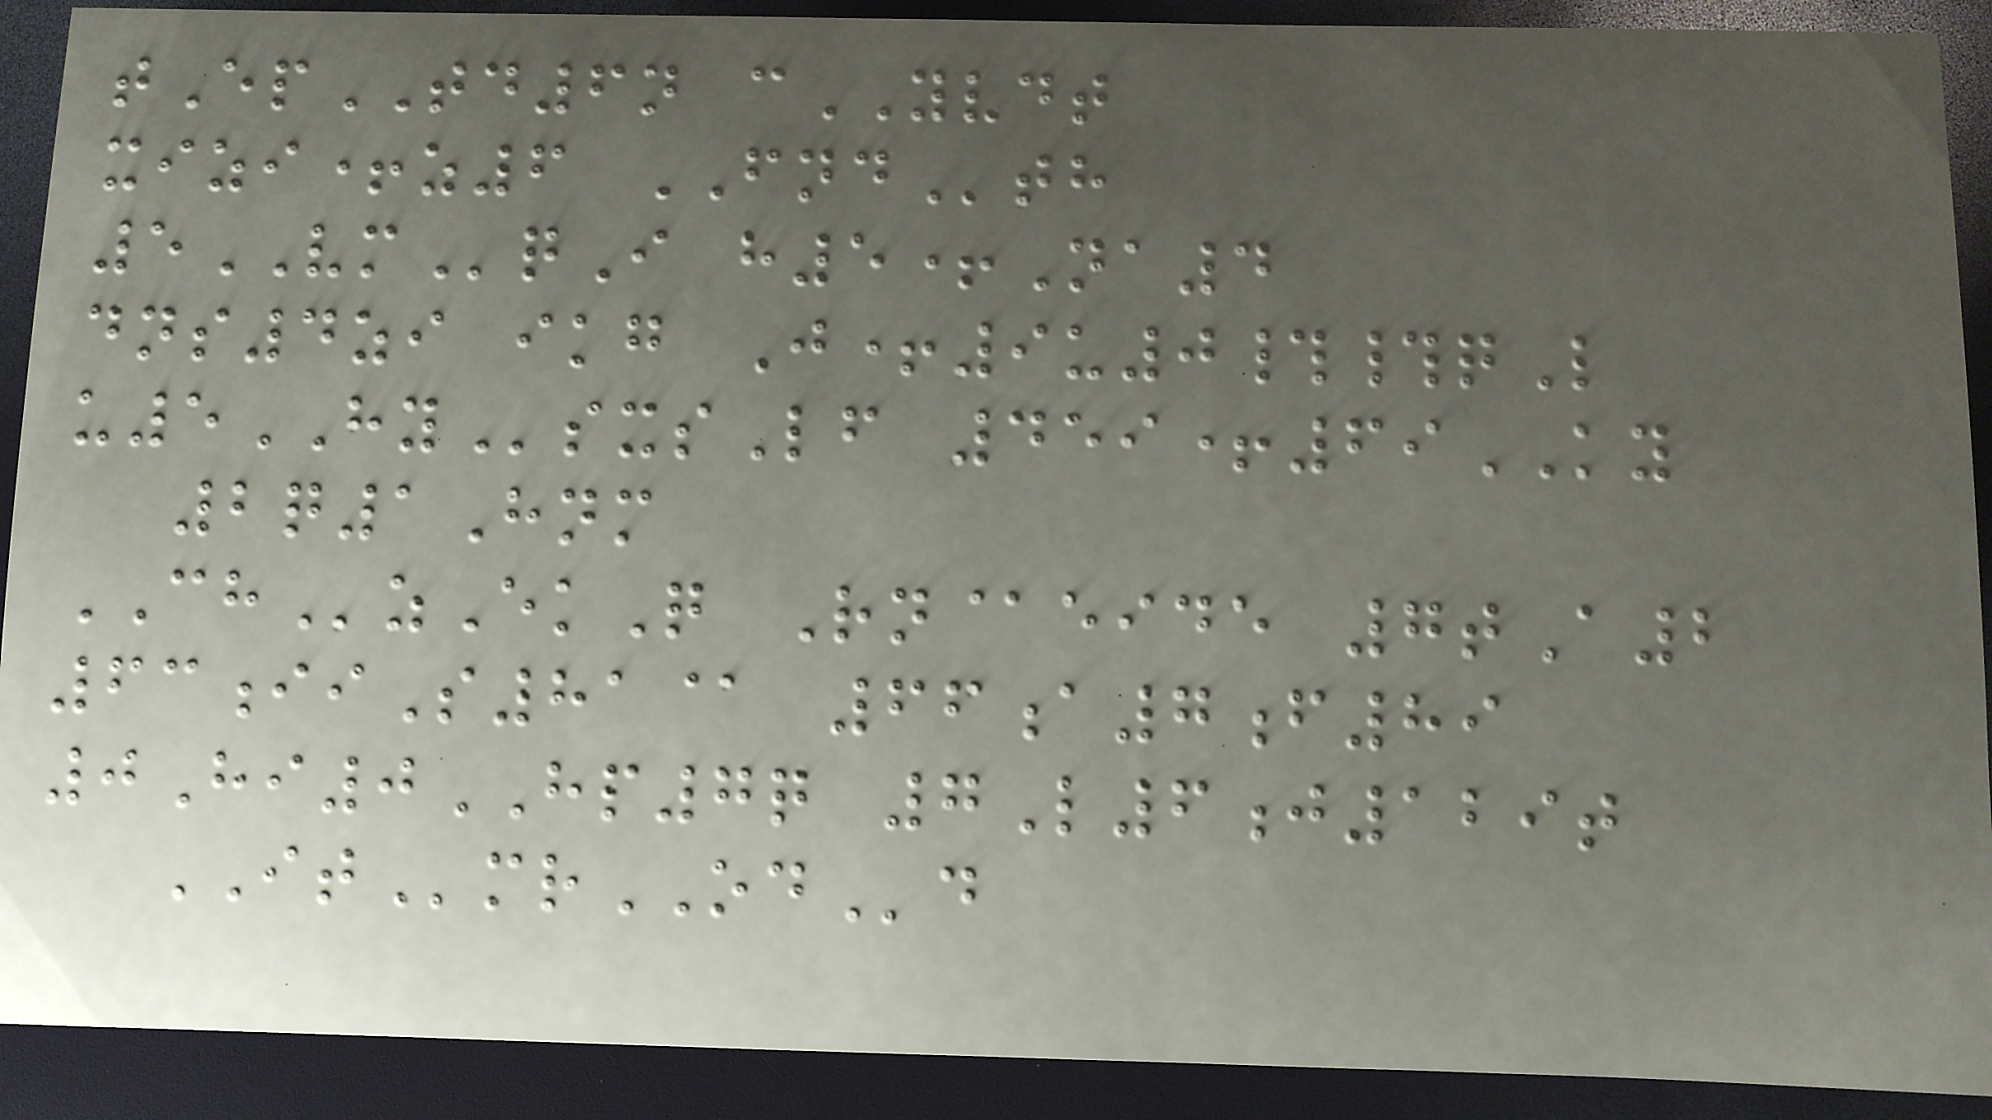tEpTD6n cYVDT
xizi+z6 FNDth
5VMqI h5+Na4
dns4zi ikg J+9u0##qL
u5HYsxsLf 459+69KY
2q1Hnm
CHzEkQ Rn@eide 7tA2
63iiS81@ 66a7f89
0Hi0HP7q 7L6j129t
ITmrODd
